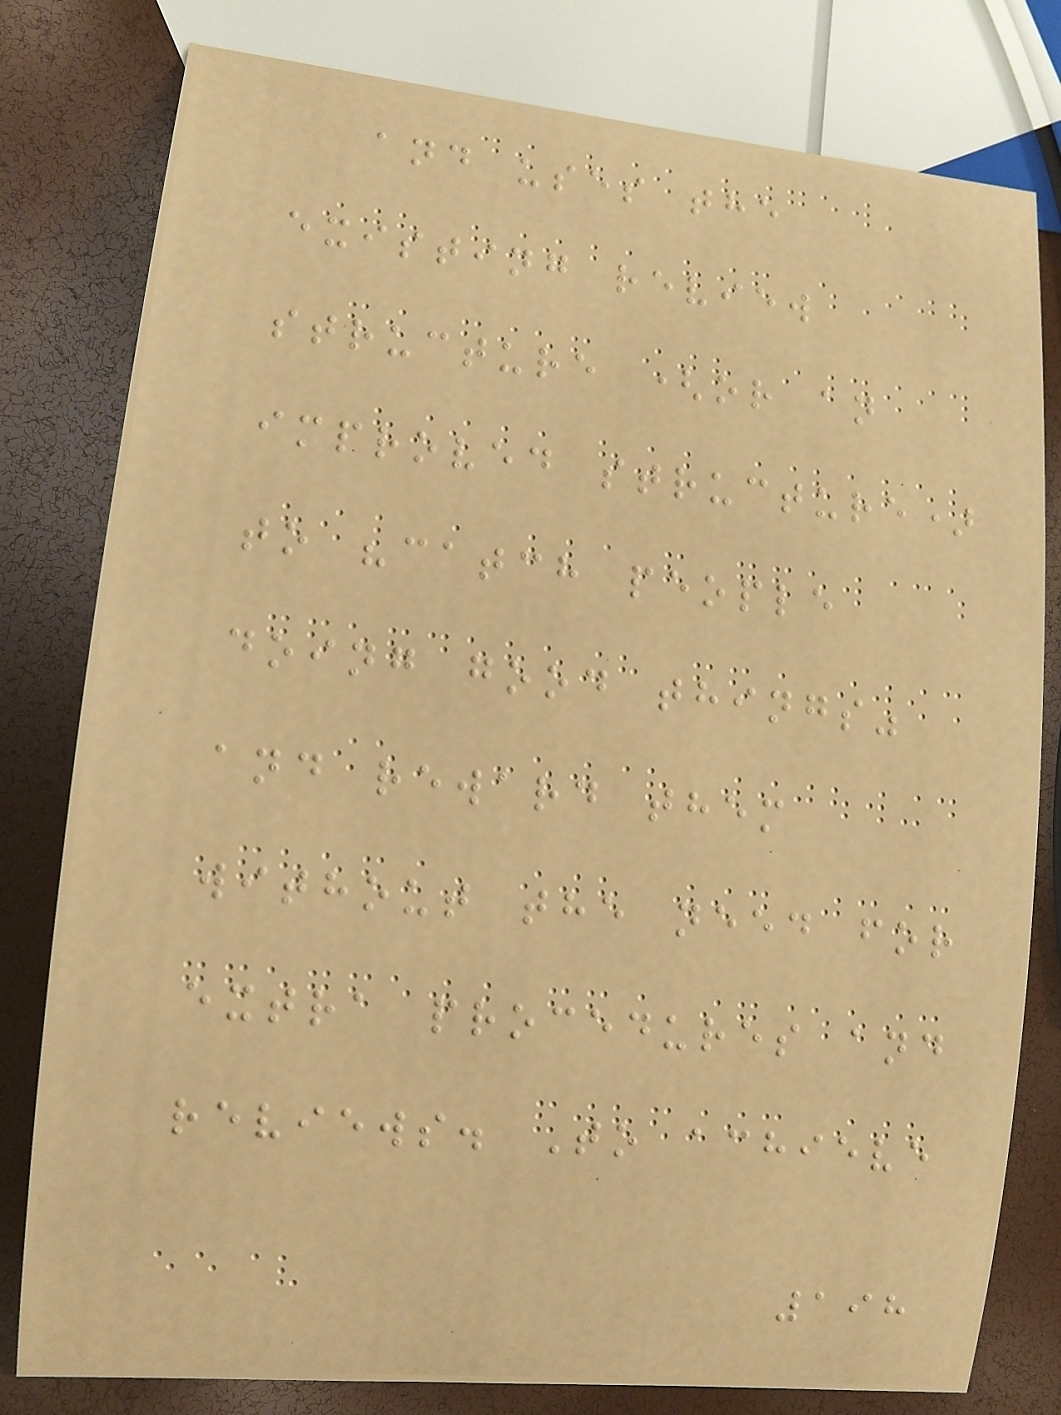and uses the
existing review
structure (or an
improved structure)
to "catch people
doing good things"
and reward them
without the need for
extra procedures and
reviews. To achieve
198
